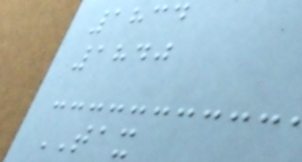1834
1840
TAX
